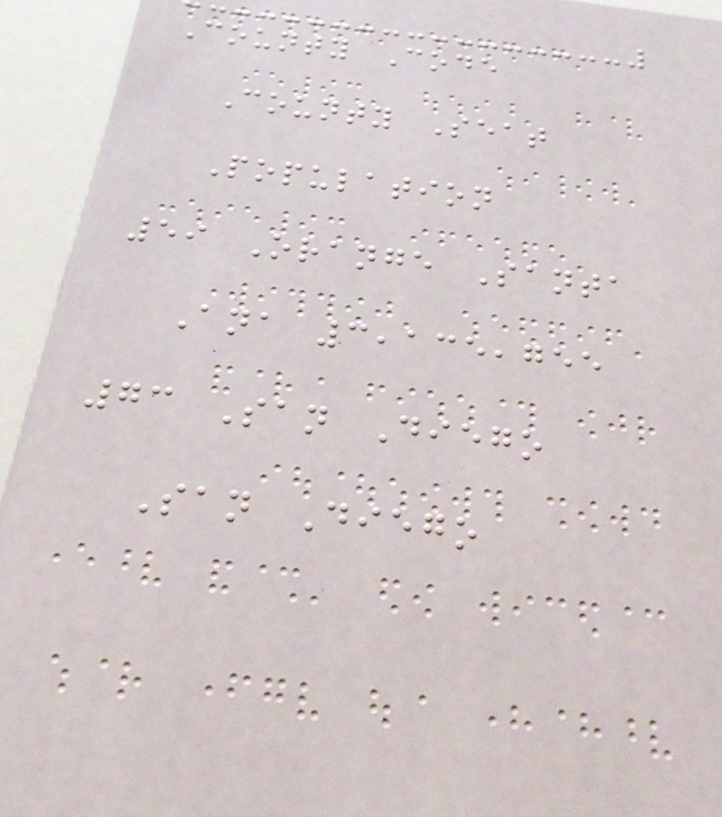County Code
County Seat
Population
59 Orange Santa
Ana 3,135,755
73 San Diego
San Diego
